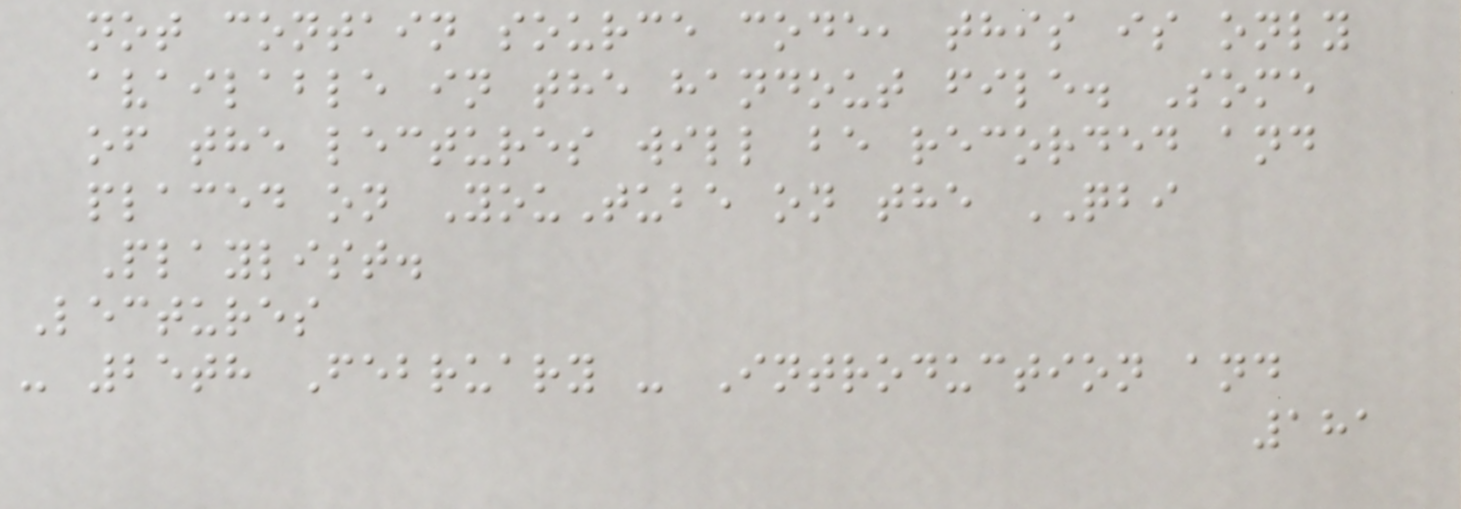not contain source code, this is only
available in the handout file. Some
of the lectures will be recorded and
placed on YouTube on the QBI
Playlist.
Lectures
- 25th February - Introduction and
181
